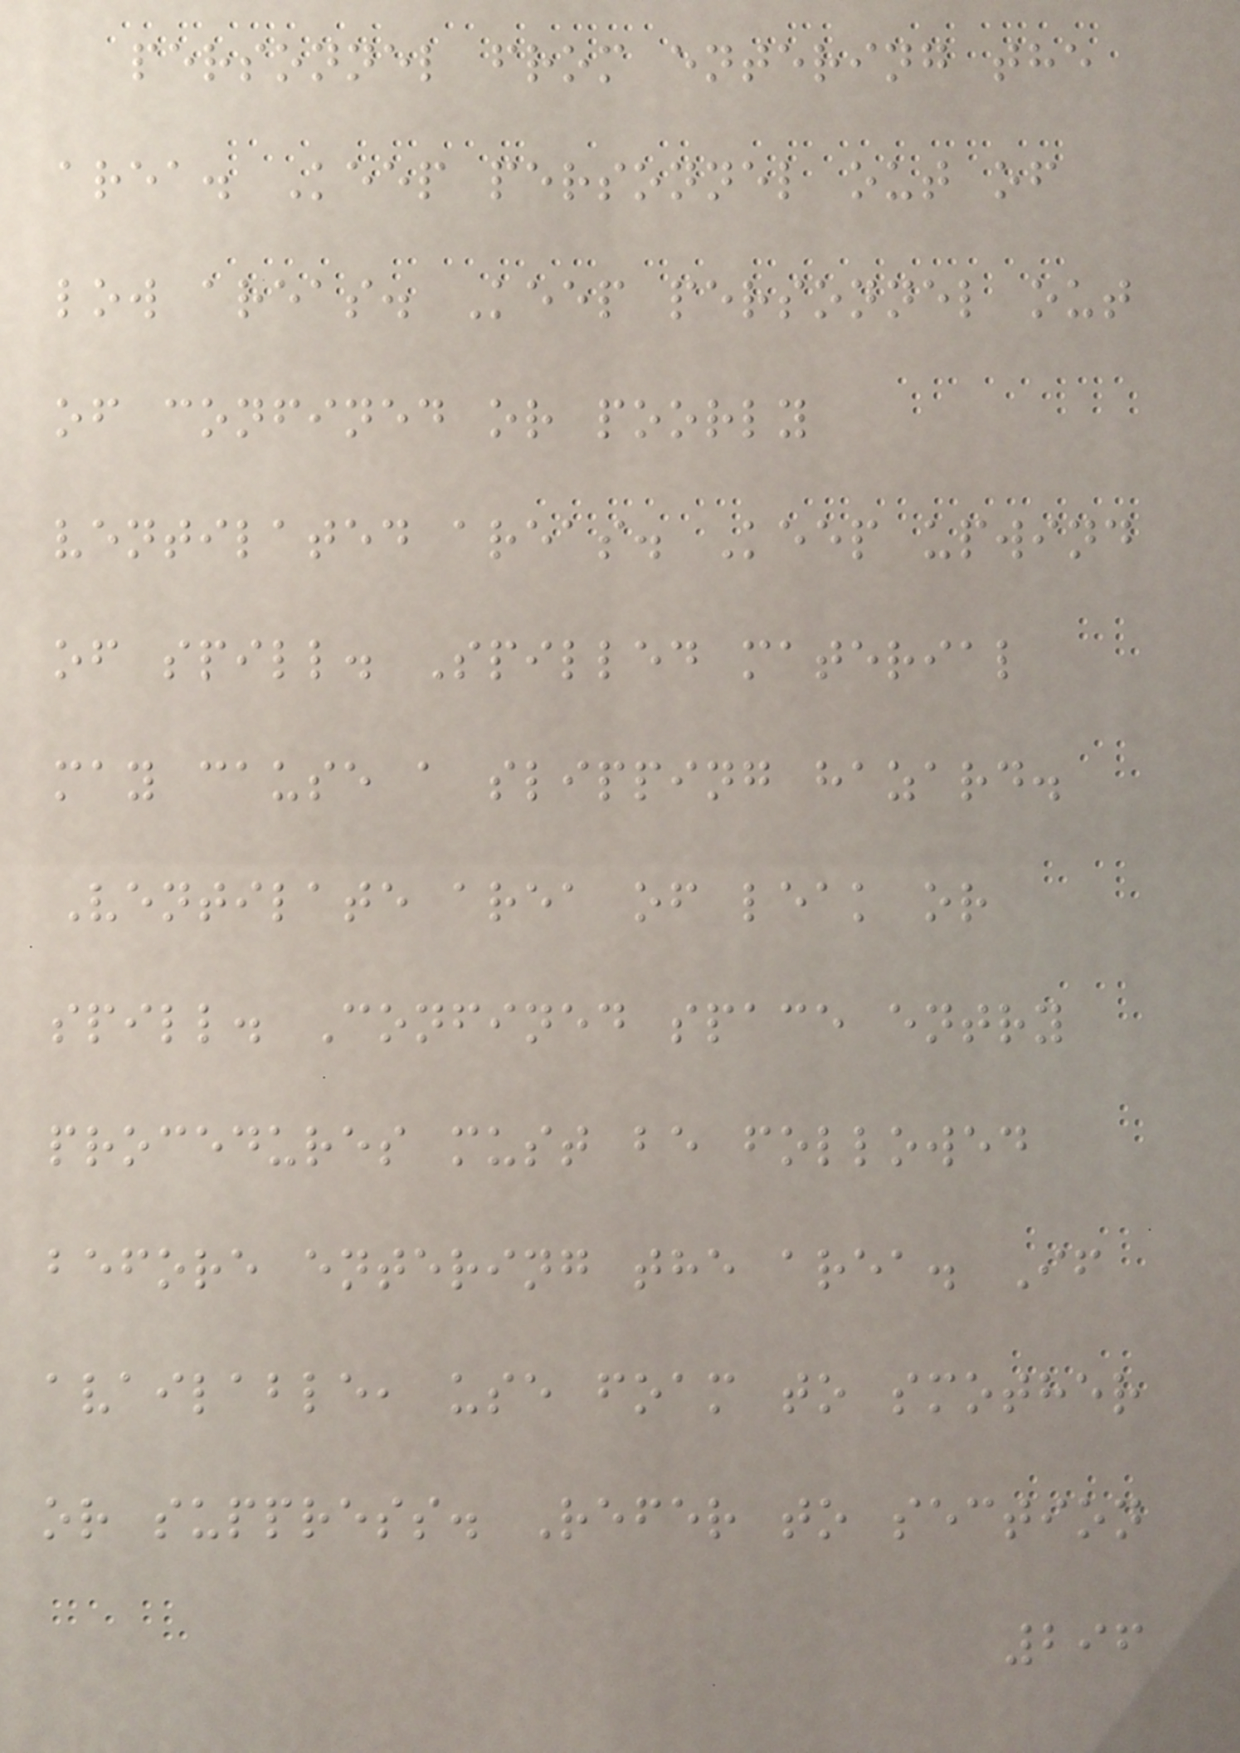personnel from entering the
area. Keep personnel out of
low areas. Keep personnel out
of confined or poorly
ventilated areas. Keep upwind
of spill. Spilled material
may cause a slipping hazard.
Ventilate area of leak or
spill. Confined space entry
procedures must be followed
before entering the area. If
available, use foam to smother
or suppress. Refer to section
296
